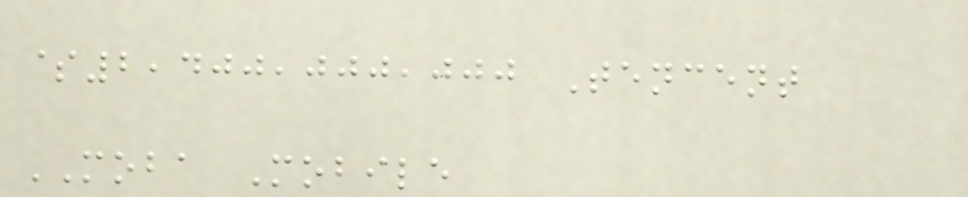$2,400,000,000 Tencent
MOBA Mobile
